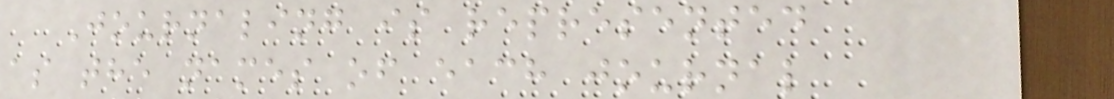Journaling is represented
as the names of each journal
